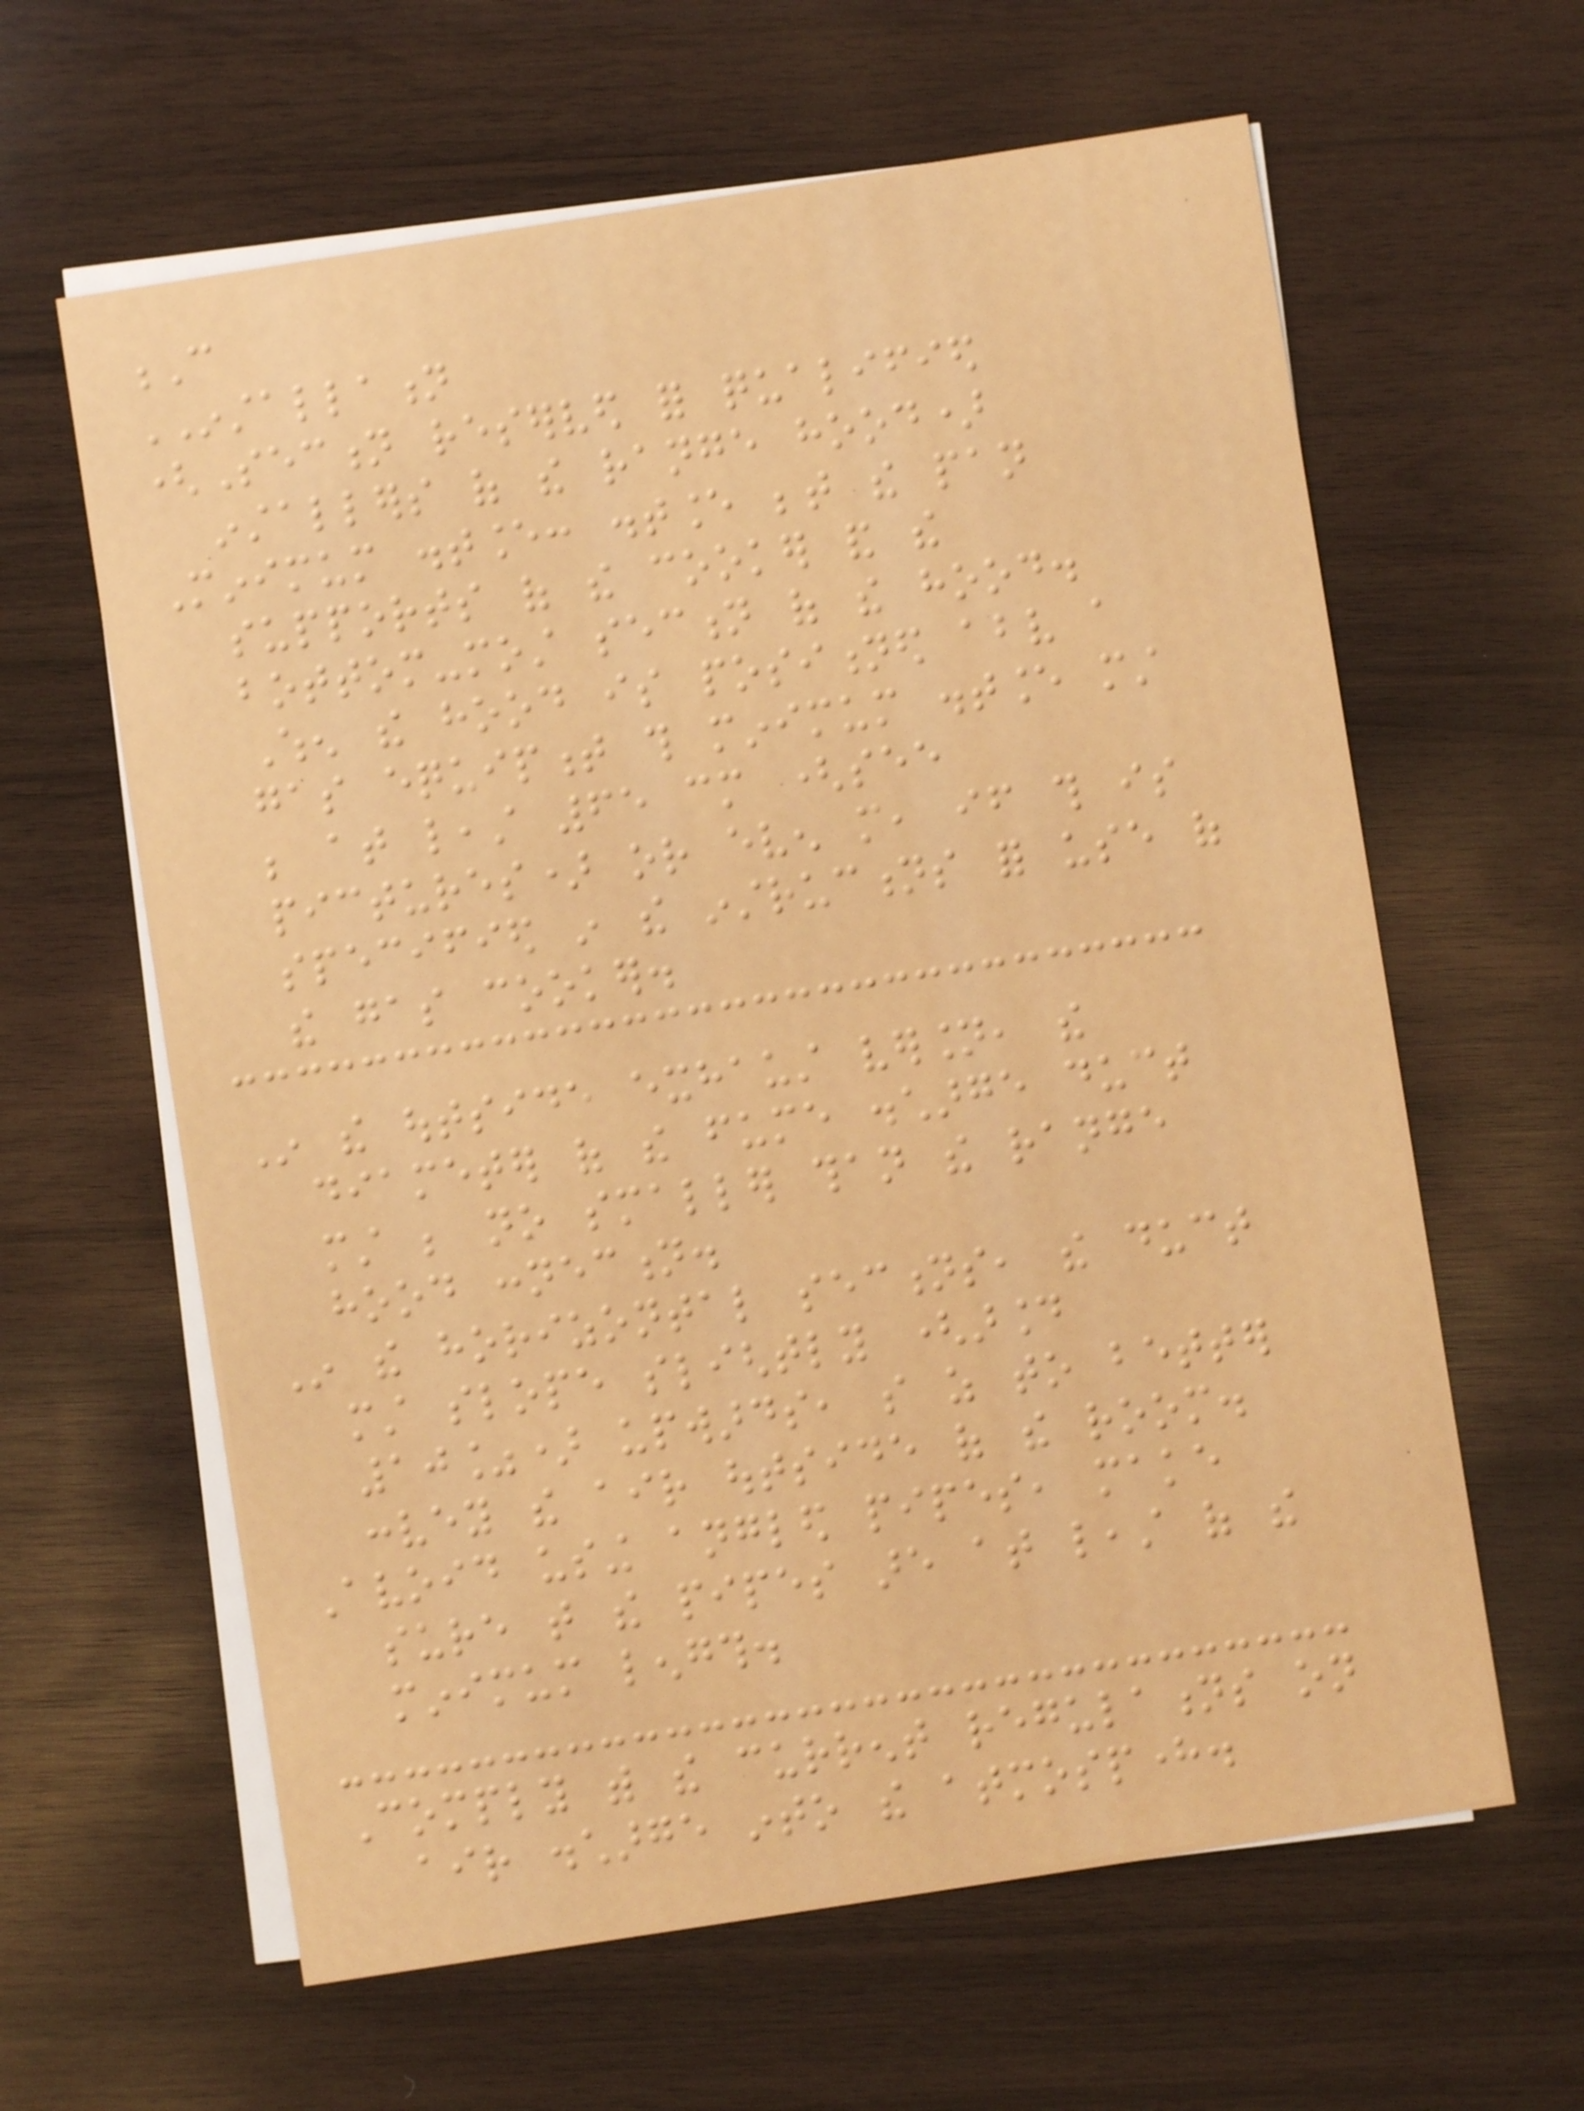C
INSTALLATION
(Section reserved for qualified
installers of the range hood)
Minimum distance: distance between the pan
supports of the cooker and the
bottom-most section of the hood.
When the hood is positioned above a
gas equipment this minimum distance must
be at least 65 cm (see
pictures) or even more, if this is
specified in the instructions for use of
the gas cooker.
In the outside exhaust version, the
diameter of the fume discharge duct
must be no smaller than the range
hood connection.
In the horizontal sections, the duct
must slope slightly (around
10%) upwards, so as to better
convey the air outside of the room.
Avoid using angled pipes, make
sure that the pipes are at least of the
minimum length.
Comply with the current regulations on
air discharge into the atmosphere.
